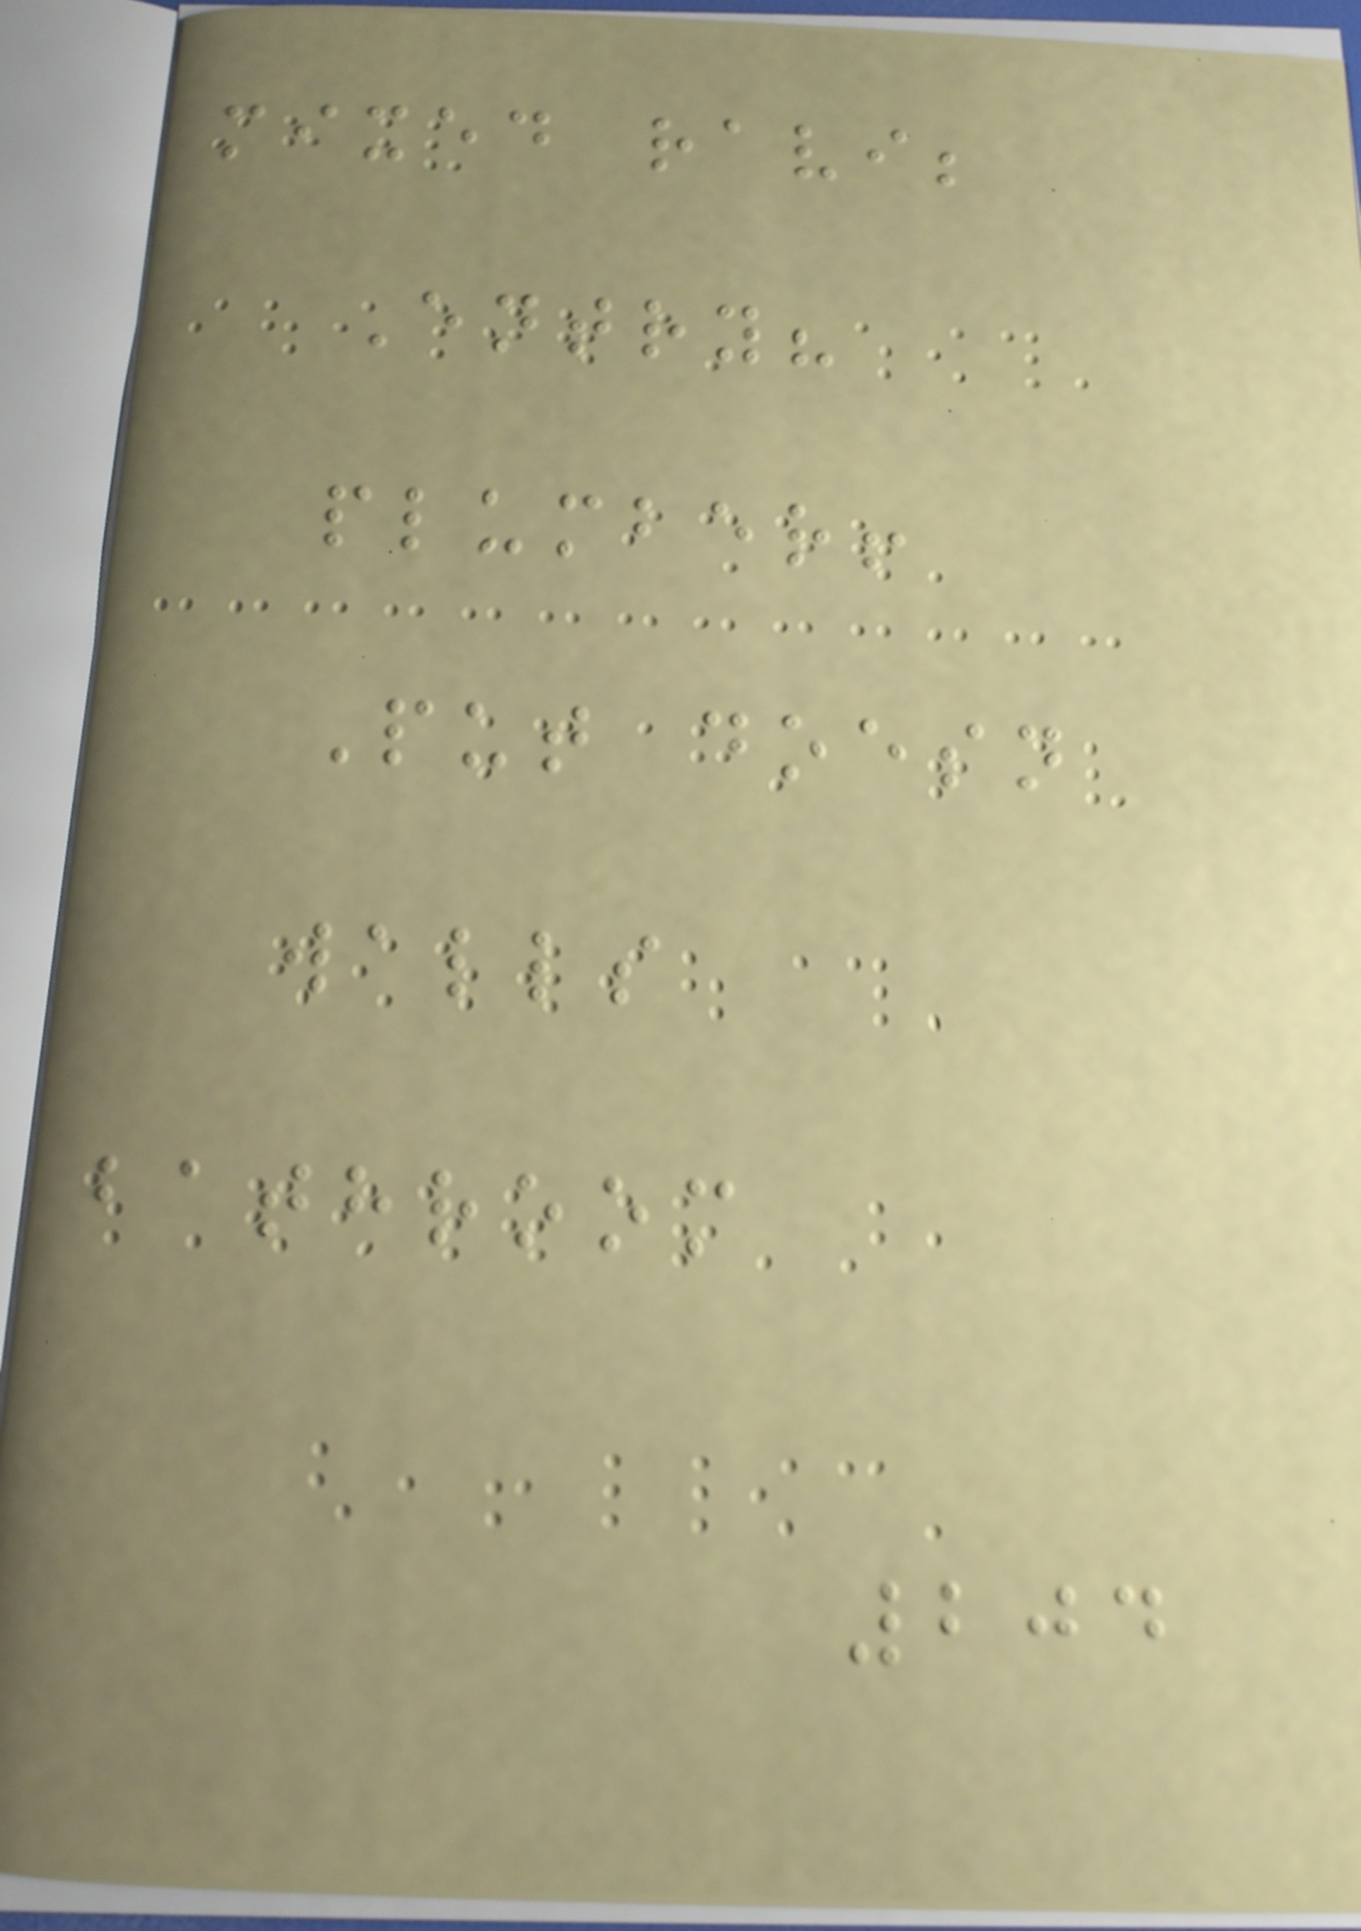mixed ravi;
Entry?
plumber!
Put doesn
walls
bathroom
204
